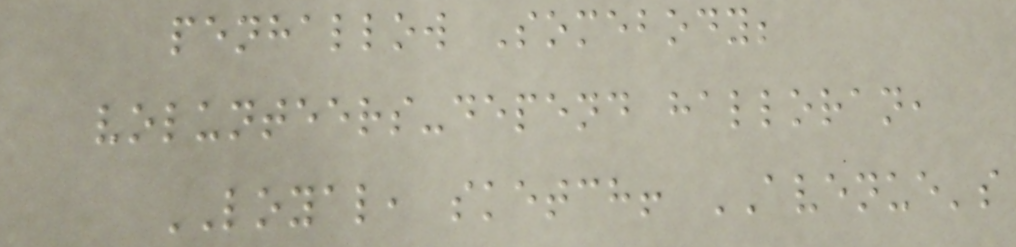penhallow Somebody;
volunteers-depend halloran,
LOYAL, sketch! AVENUE's
